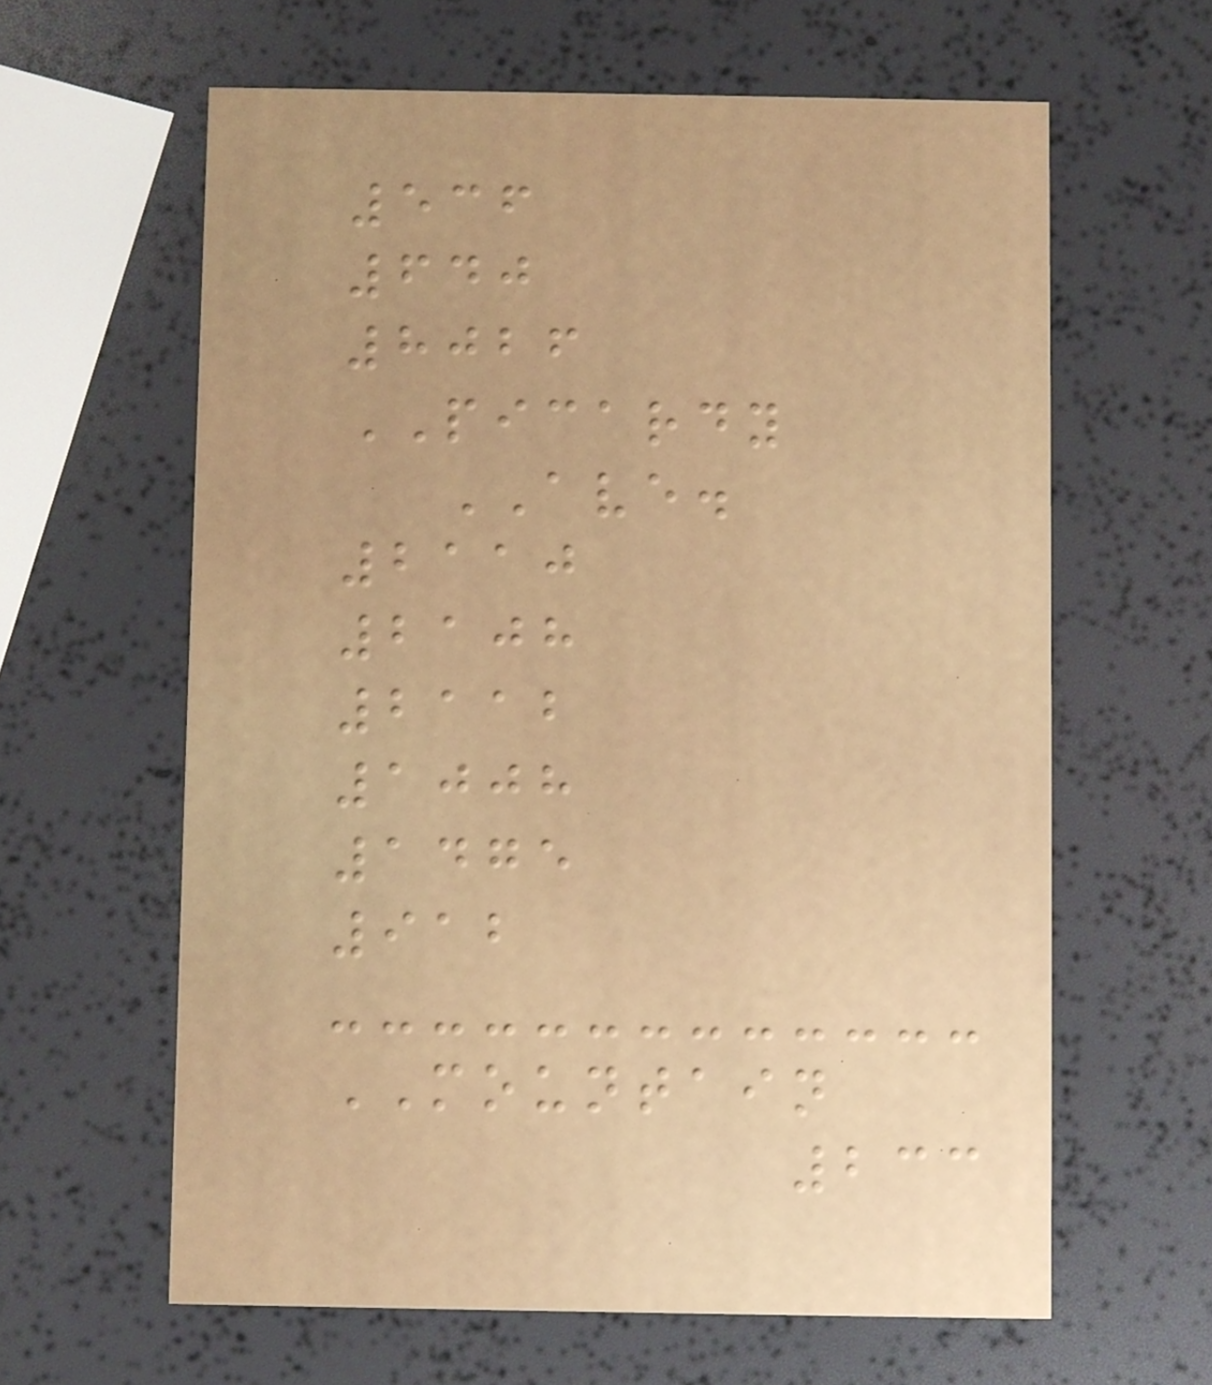536
640
8026
PICARDY
AVE.
2110
2108
2112
1008
1475
912
MOUNTAIN
233
